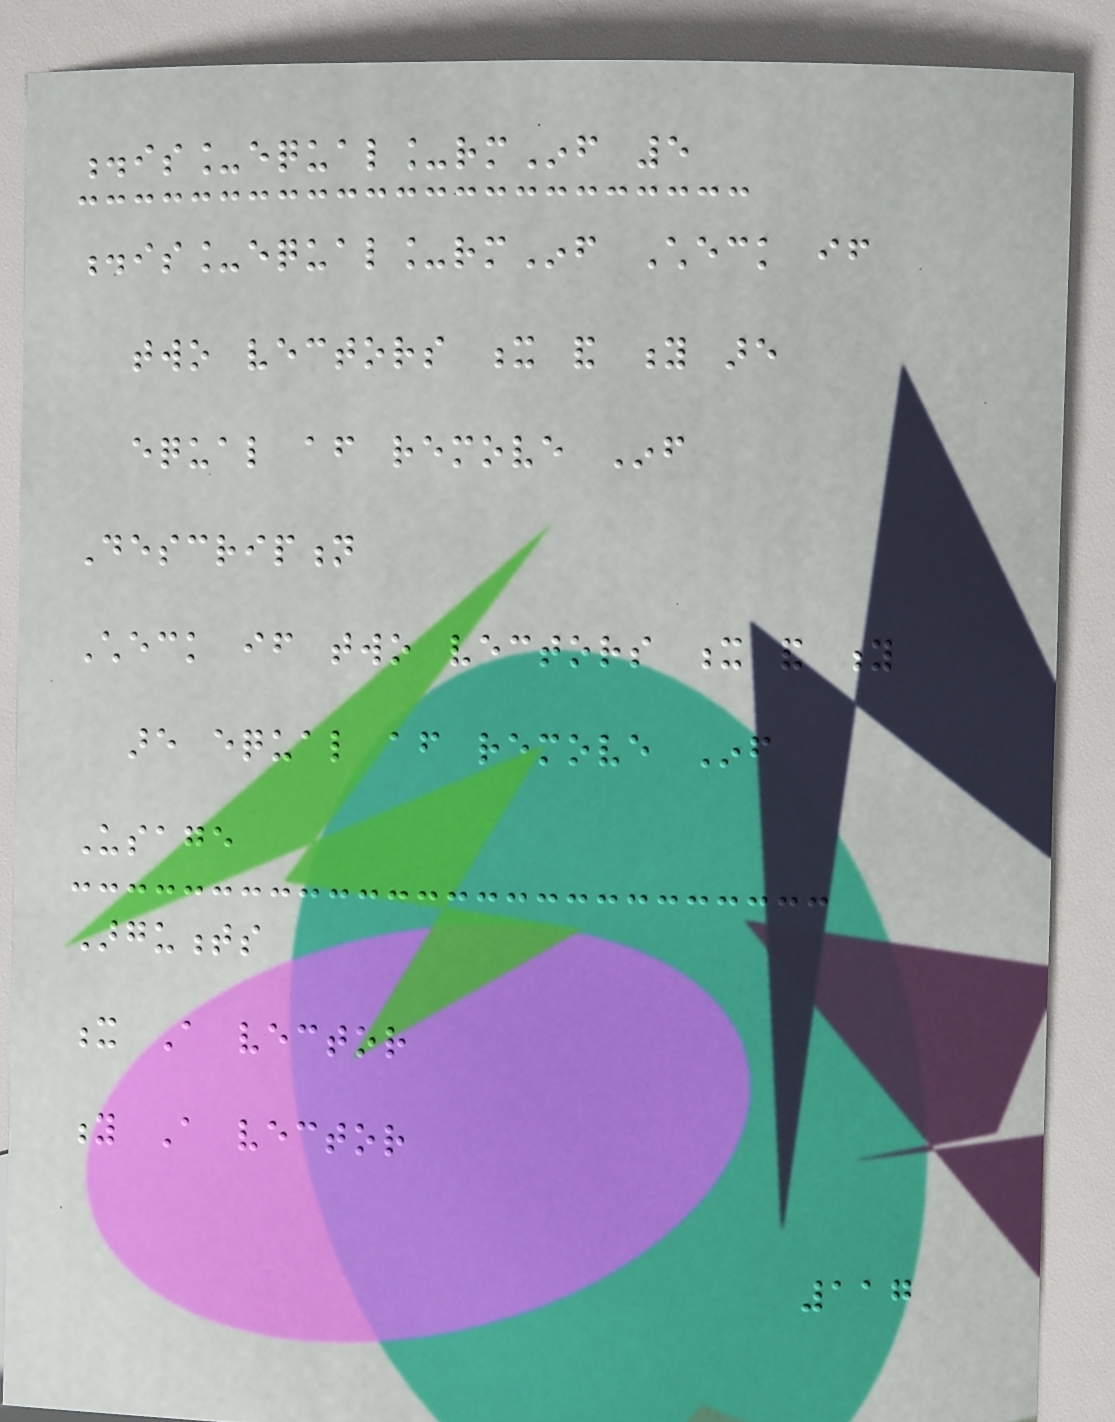.is_equal_rmInf 5
.is_equal_rmInf Check if
two vectors x and y are
equal after remove Inf
Description
Check if two vectors x and y
are equal after remove Inf
Usage
Arguments
x A vector
y A vector
117
